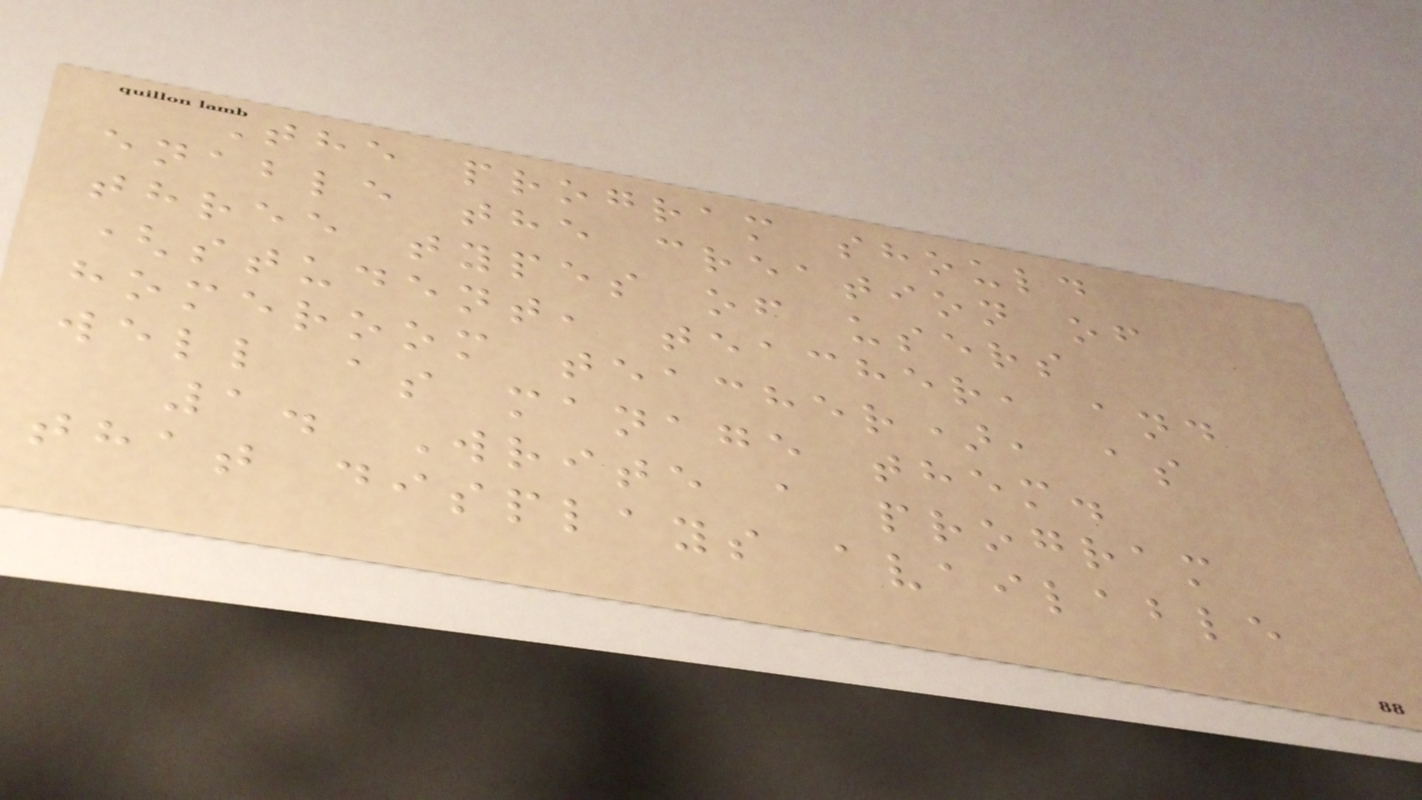The program should
enable the creation of
three types of users
(student, teacher, and
homeroom teacher), as
well as manage them.
1. Write a program
that displays available
